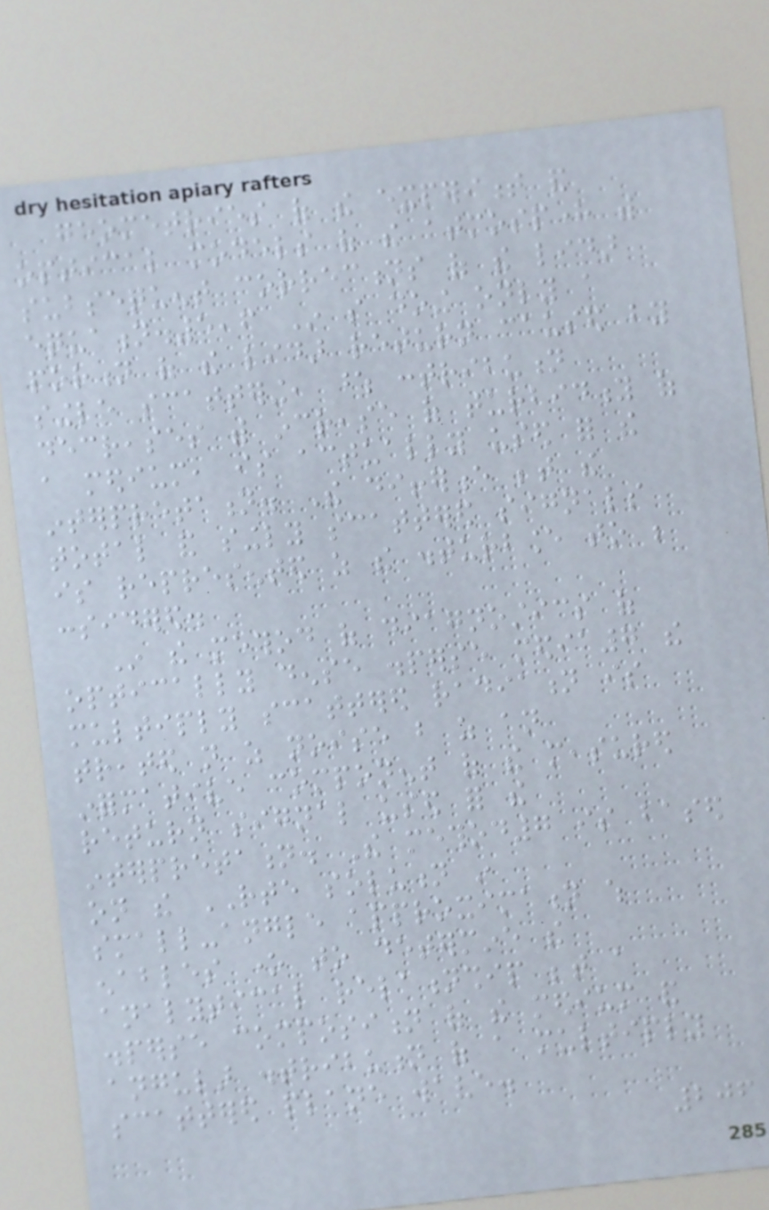geometries of the experiment and
optical models of the atmosphere with
subsequent corrections of the lidar
equation.5,6 In so doing only a
portion of the lidar return caused by
single scattering, whose contribution
decreases with increase of turbidity of
a medium, is actually used for the
interpretation. The difference between the
total and singly scattered signals
is represented as the disturbance to be
considered.
In the method of diagnostics of
optically dense disperse media7 the
multiply scattered radiation is
treated not as noise but as an
informative component of the measured
return signal used for the
interpretation. The method7 is based
on the RTE solution in
small-angle approximation which
enables one to determine the
analytical relationship between a
disperse composition of the medium and
angular distribution of a multiply
scattered plane wave.
206
